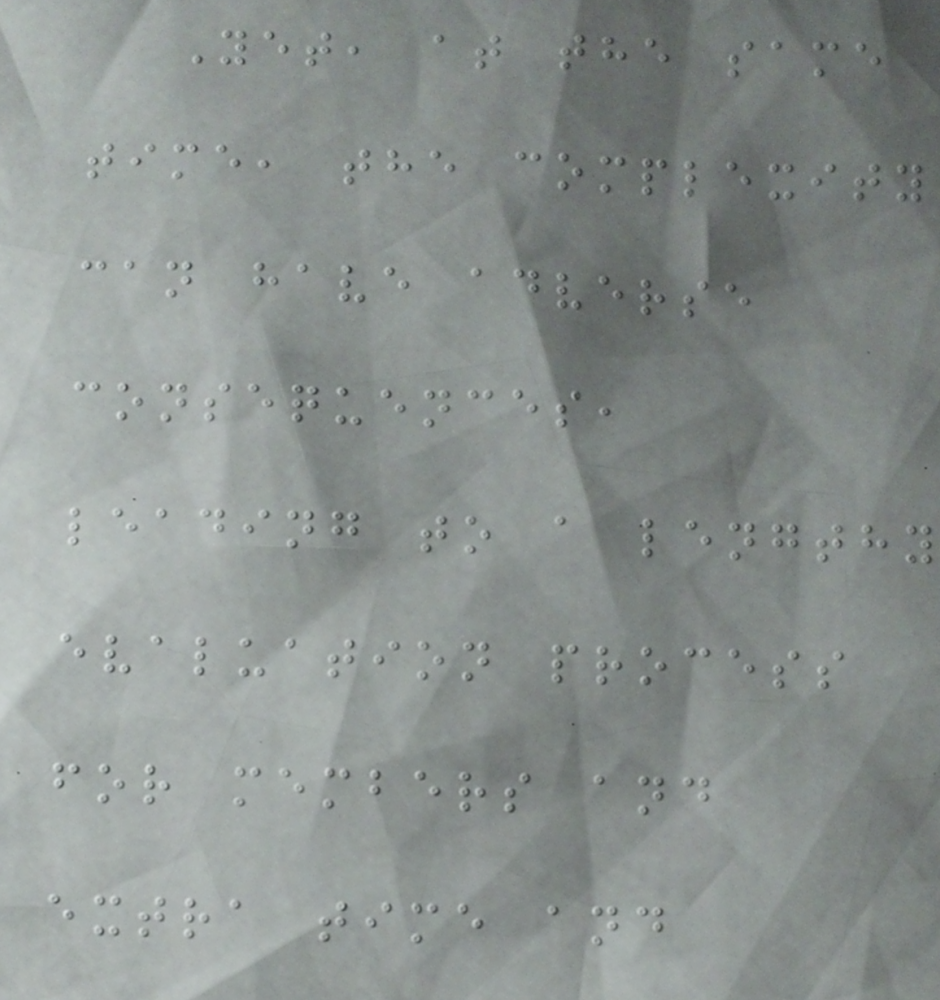Yet, at the same
time, the complexity
can have adverse
consequences,
leading to a lengthy
evaluation process
for members and
extra time and
